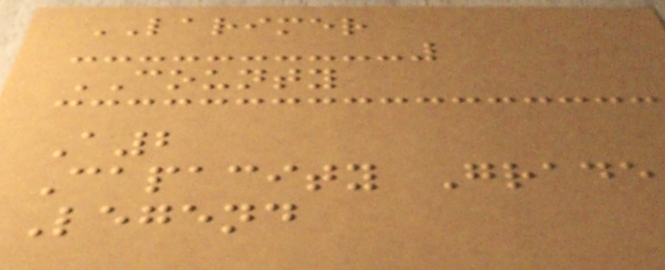LARIMER
COUNTY
A2
Capacity Grade
Legend
